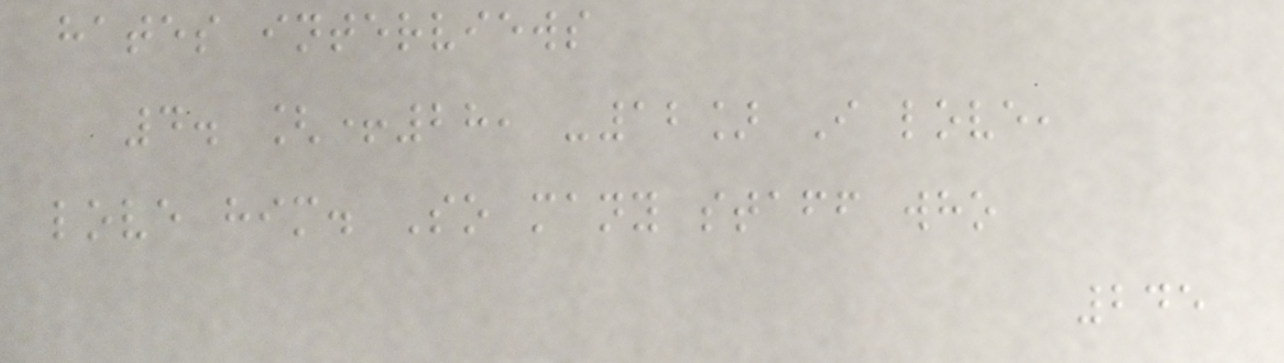hates interviews
4. [+28, -12] I love,
love him. So many staff who
245
